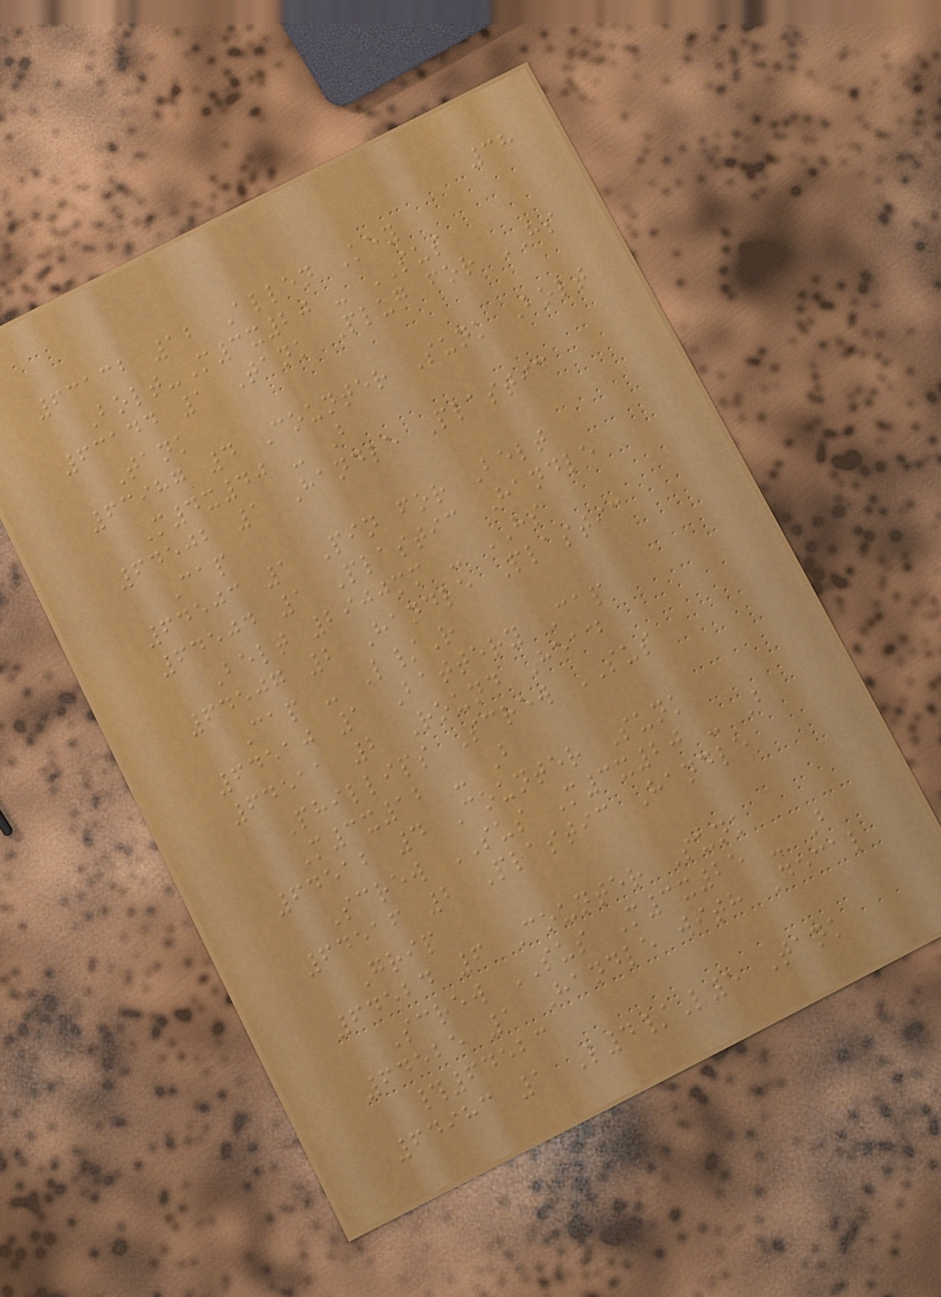38
63132 12 Allen Key
Bolt-M3x20 - SUS
63144 1 Tank Plug for HS
Tank
63987 4 Counter Sunk Bolt
M4x40 - B
64502 1 Handle Plastic
Cap
64503 1 Pin for Belt
64504 1 Plastic Handle
Belt 2900mm - HS
64507 2 Handle Plastic
Cap - L/R
64510 1 Battery Cap
64511 2 Round Head
Phillips Screw SUS
M3x12 - B
64512 4 Counter Sunk
Screw SUS M3x20 - B
64516 2 Plastic Handle
Grip
64524 6 Counter Sunk
Screw SUS M3x25 - B
64525 1 Handle with Decal
#64523
64983 1 L4/L5 Tank
